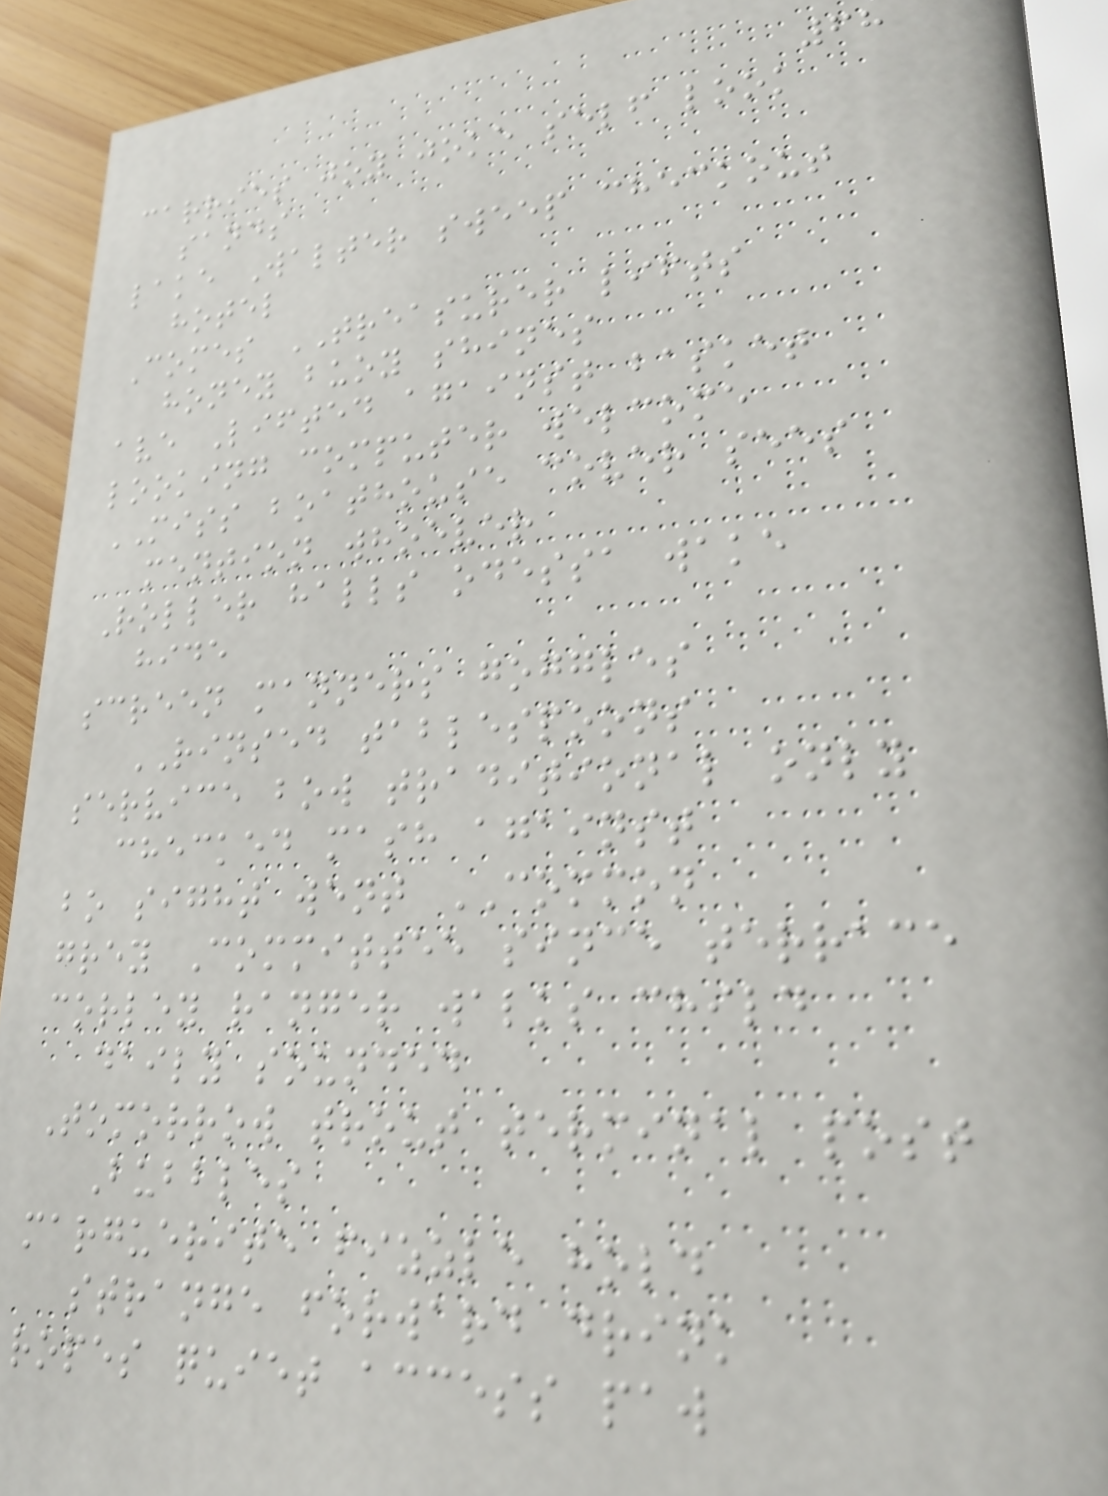68
carries joy joke self look
sands
lake Walter sweep checkout
hotel
Comes TREASURER lifts
honey buoy shines
ave Lifted against basket
looking computer welcome
MISS boathouse cover sees
mention whoever
Roller halls odessa wake
hide
screen manners goggles
RINSED tablespoons
service bow traditional only
checked mash against
bo sight went COMMON
grey Committee since terrace
corley ranger walks child
daily sounded
Tomorrow trout terminal post
Bubbles
marguerite fizzle hold
strange forward drink
ropes quiet access paw
